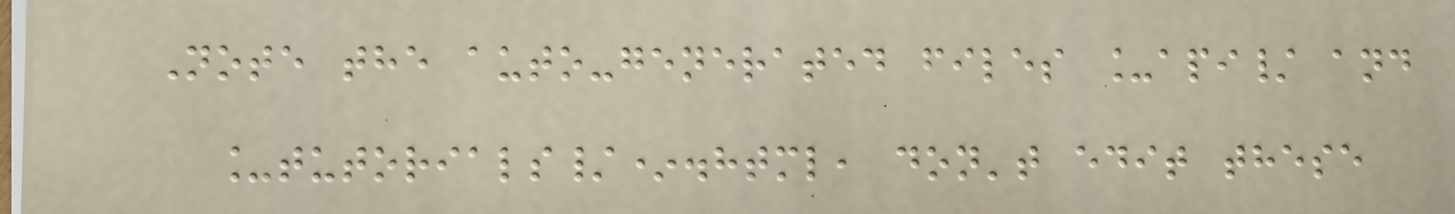Note the auto-generated files _api/ and
_tutorials/*.html, don't edit these
